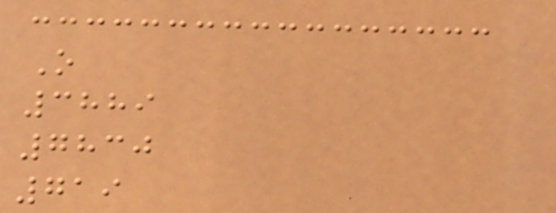O
3889
7830
719
